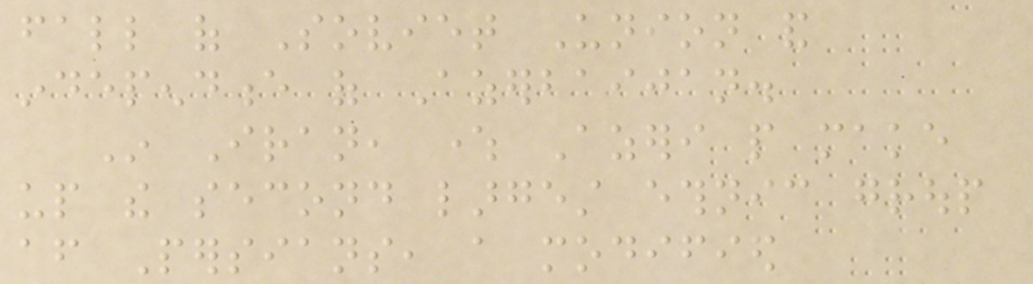fall of Soviet Union and
independence of Azerbaijan.
In Iran, where Azeri people make
up the second largest ethnic group
after Persians, a modified
